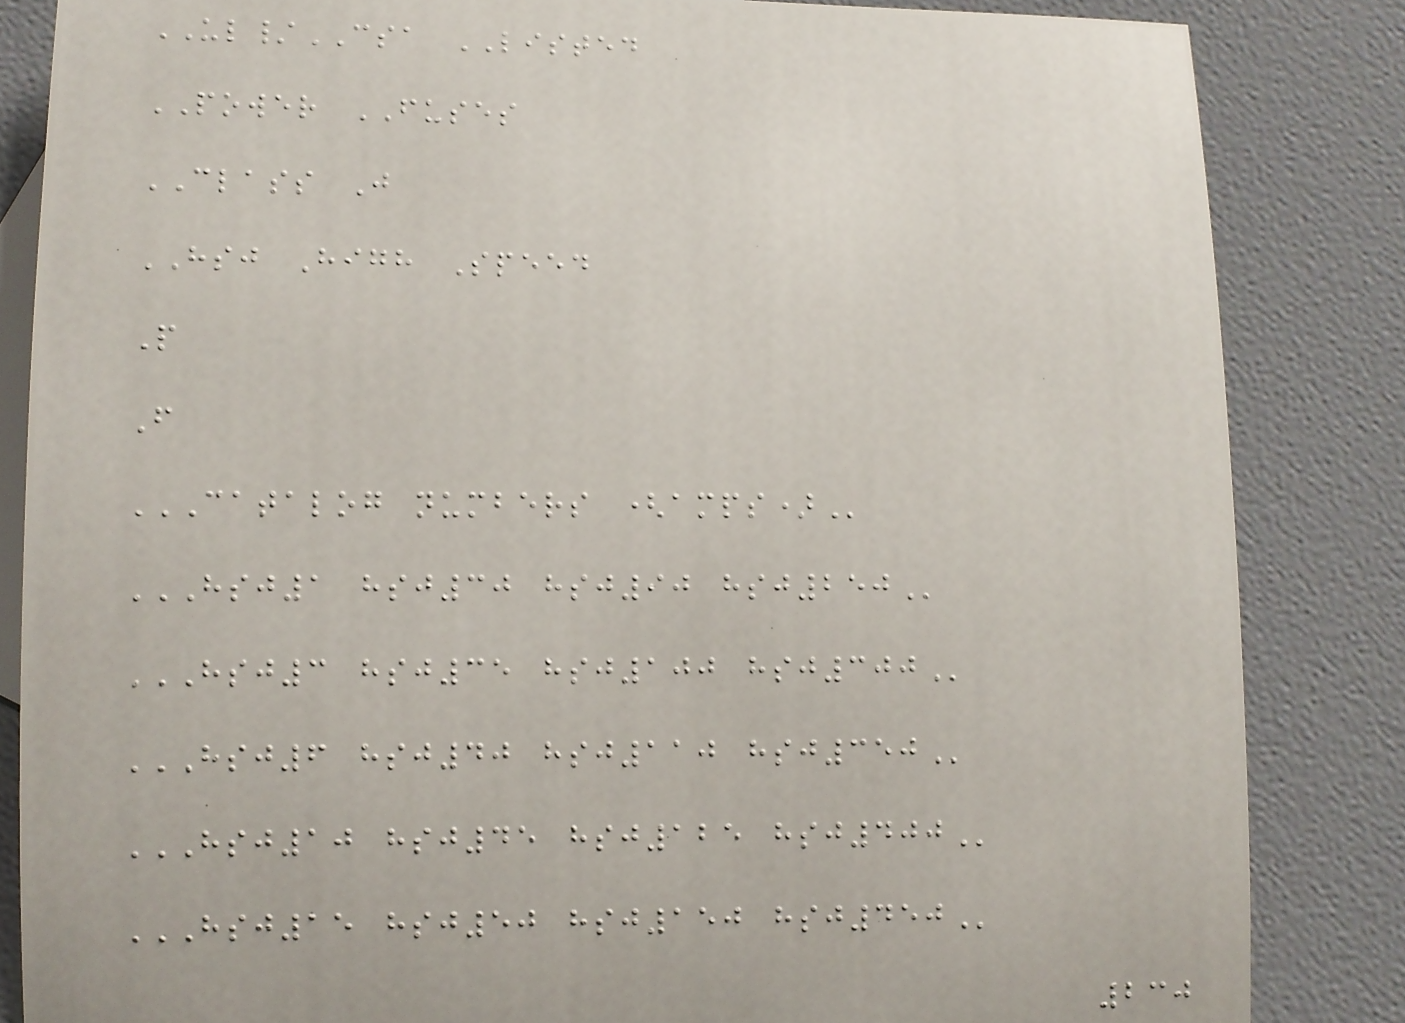UL/CSA LISTED
POWER FUSES
CLASS J
HSJ High Speed
P
F
CATALOG NUMBERS (AMPS)
HSJ1 HSJ30 HSJ90 HSJ250
HSJ3 HSJ35 HSJ100 HSJ300
HSJ6 HSJ40 HSJ110 HSJ350
HSJ10 HSJ45 HSJ125 HSJ400
HSJ15 HSJ50 HSJ150 HSJ450
230
